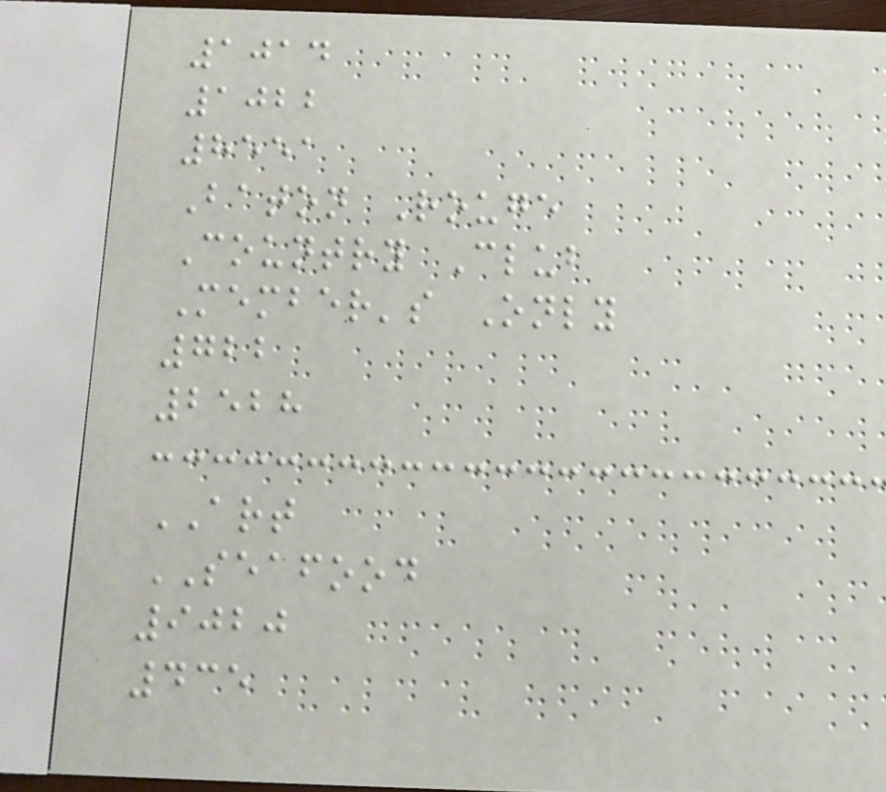1014
1022
8551
Baton Rouge
Country Club
Member's Only
722
2528
ART
SEAFOOD
9020
435
